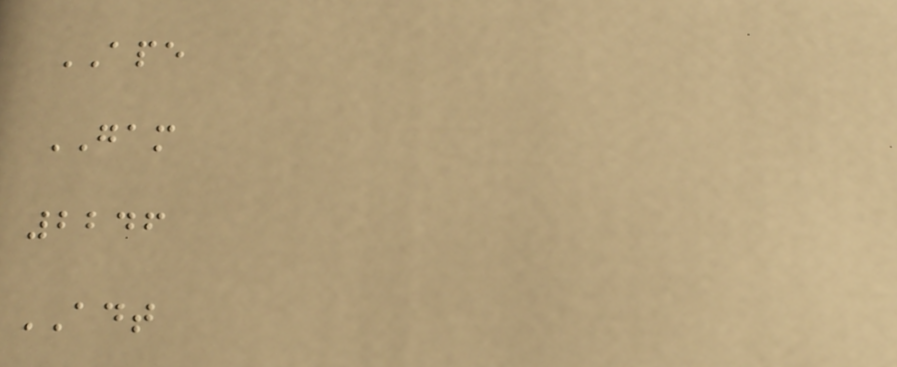APE
GAM
2246
ADT
